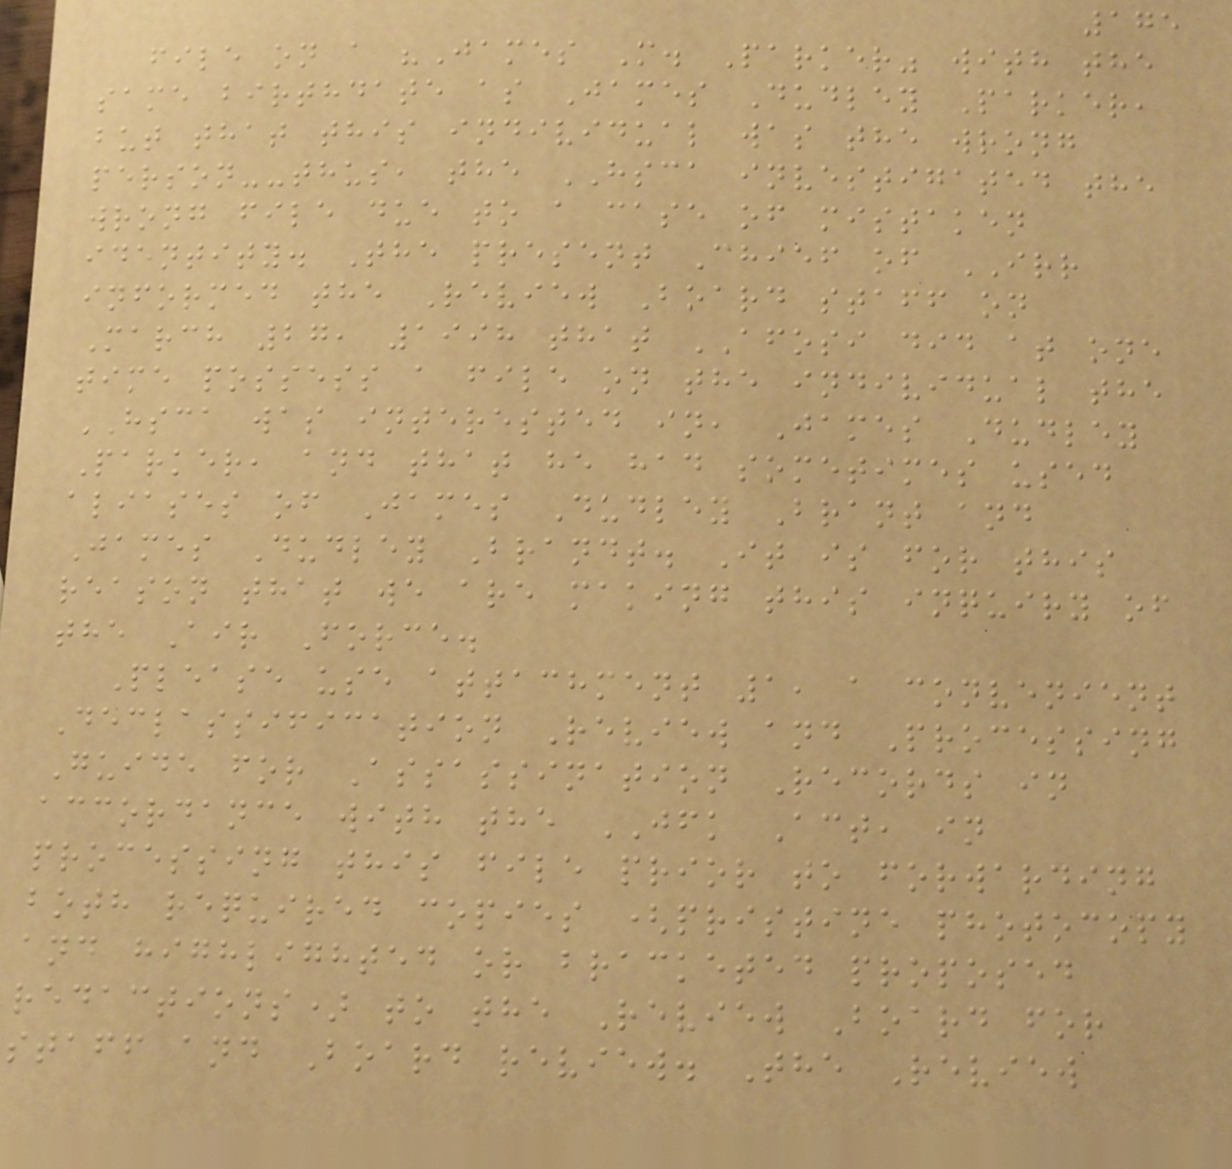175
file on a "James M. Parker" with the
same birthdate as James Dudley Parker,
but that this individual was the wrong
person--thus, the HSCA investigated the
wrong file due to a case of mistaken
identity. The present Chief of IRR
informed the Review Board staff on
March 27, 1998 that AFOSI did at one
time possess a file on the individual the
HSCA was interested in, James Dudley
Parker, and that he had sometimes used
aliases of James Dudley Brant and
James Dudley Brandt. It is for this
reason that we are making this inquiry of
the Air Force.
Please use attachment 1, a convenient
Declassification Review and Processing
Guide for Assassination Records in
accordance with the JFK Act, in
processing this file prior to forwarding
both required copies (pristine photocopy
and highlighted or bracketed proposed
redactions) to the Review Board for
staff and Board review. The Review
